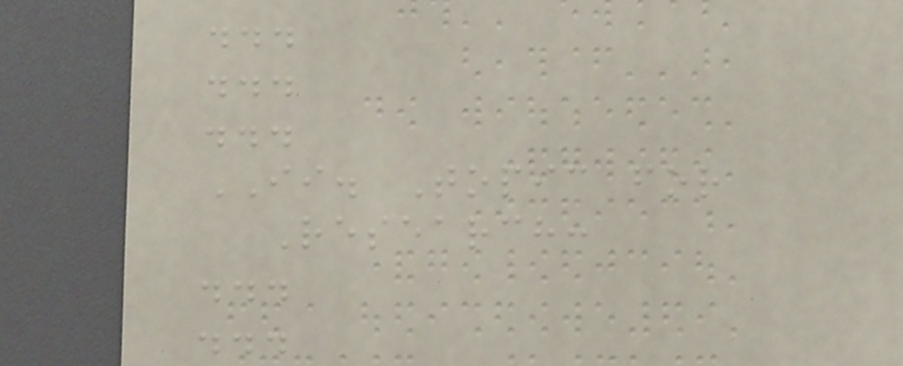...
...
...
II. Topic for
Research:
...
...
